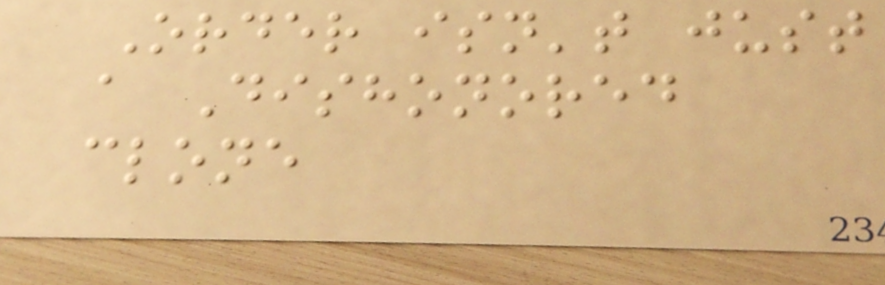Order isn't just
a Dishonored
clone
